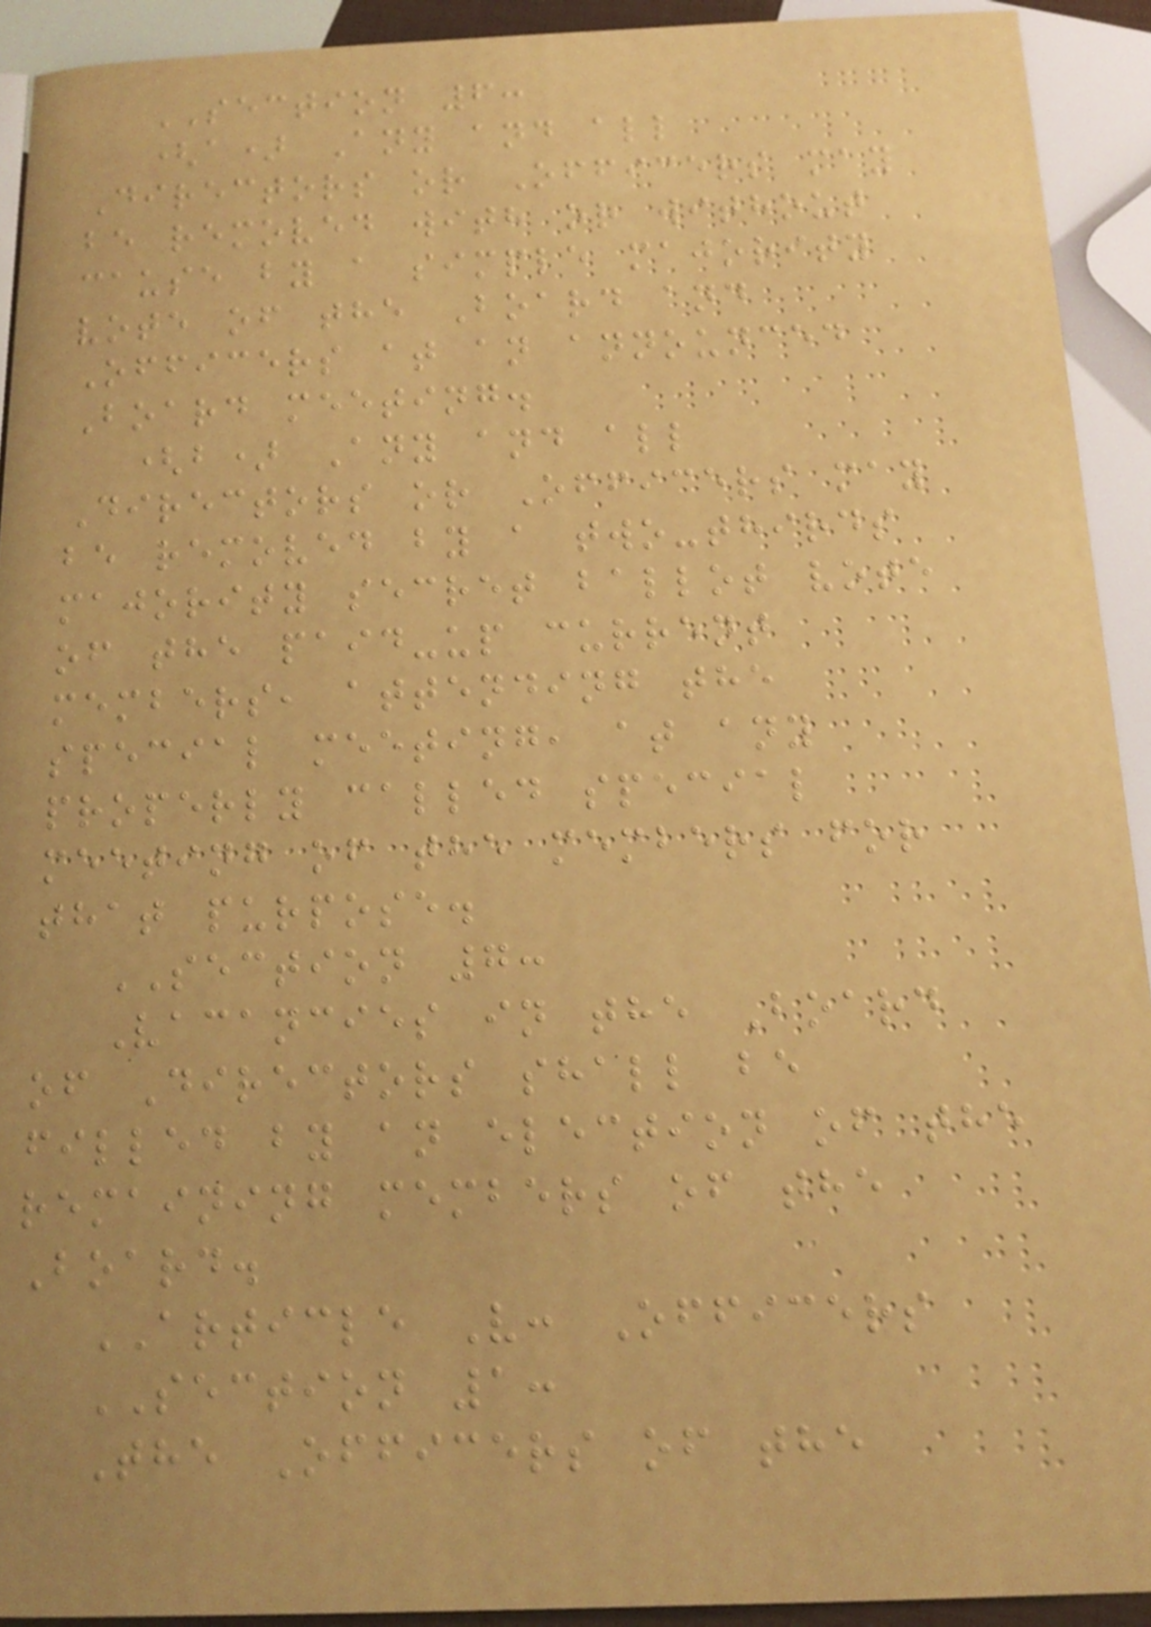SECTION 6:
(a) Any and all
Directors or Officers may
be removed with or without
cause by a simple majority
vote of the Board and
Officers at an announced
Board meeting.
(b) Any and all
Directors or Officers may
be removed by a two-thirds
majority secret ballot vote
of the paid-up current
members, attending the
special meeting, at any
properly called special
meeting of the members for
that purpose.
SECTION 7:
Vacancies in the Board
of Directors shall be
filled by an election of the
remaining members of the
Board.
ARTICLE V: Officers
SECTION 1:
The Officers of the
